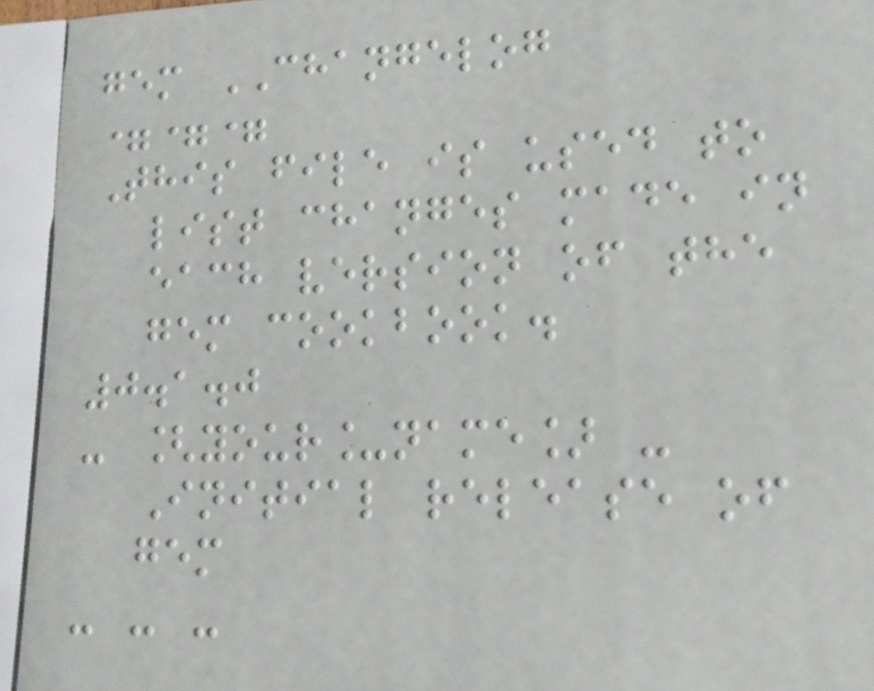gem CHANGELOG
===
This file is used to
list changes made in
each version of the
gem cookbook.
0.1.0
- [your_name] -
Initial release of
gem
- - -
